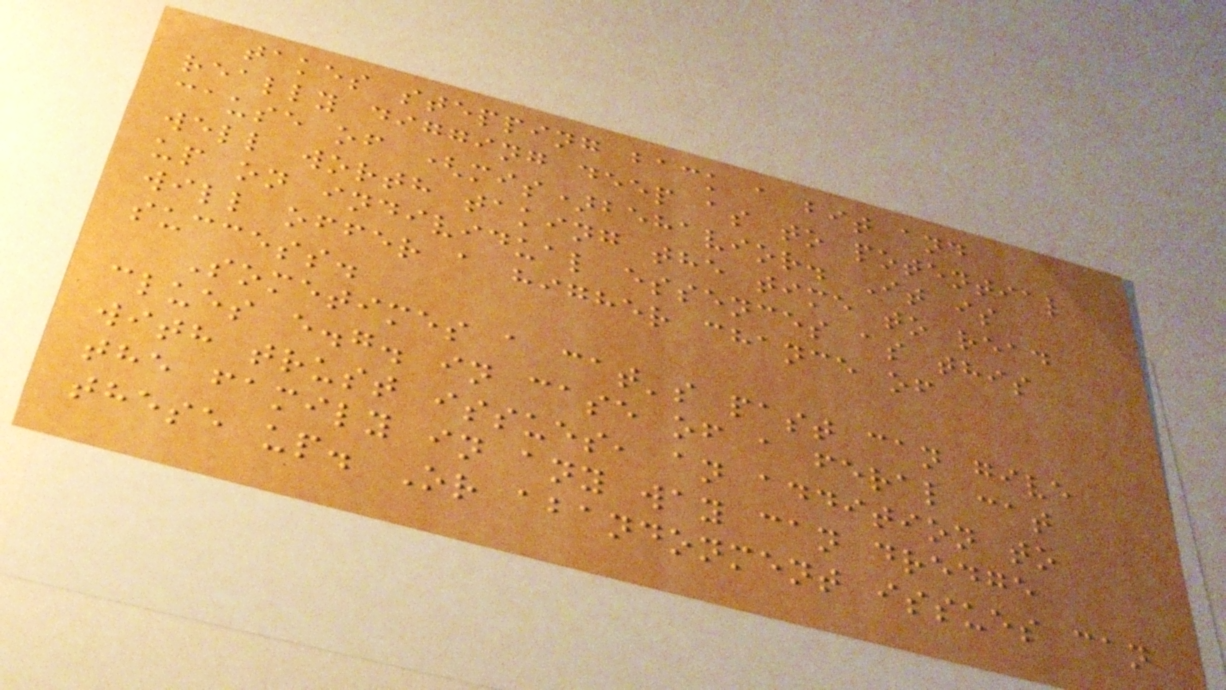takes stepping back a bit and
really digging deep as to potential
cause of (mis)behavior. It is
well worth taking the time to read
up on individual essences as this
will offer a higher chance of
success.
Sometimes a cat's past can give
clues e.g. in case of a feral cat
with trust issues, an addition to
the family in any way can dredge
these up. Or abandonment issues can
